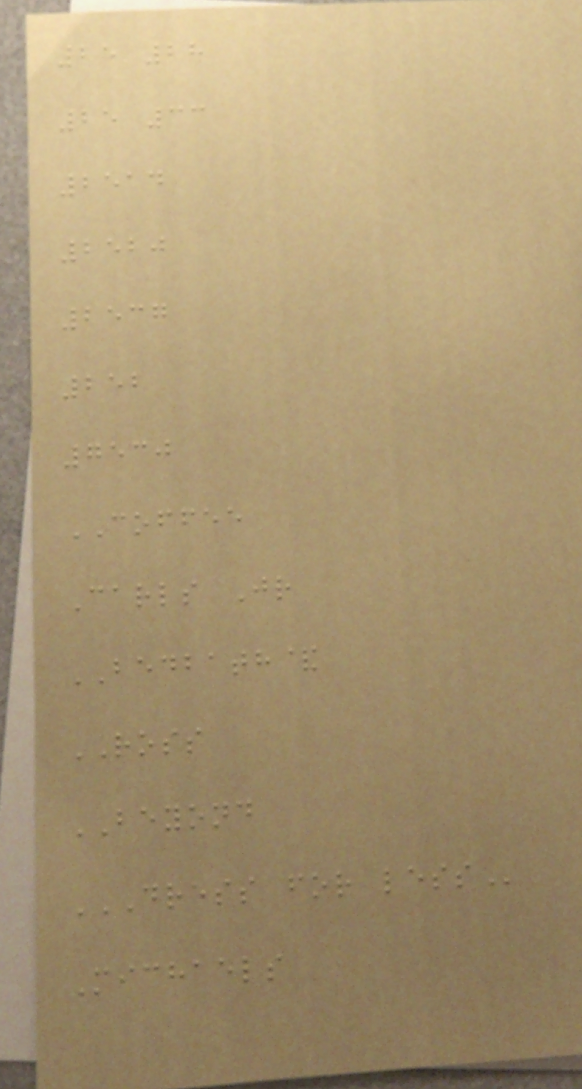25 28
25 33
2514
2520
2537
252
7530
COFFEE
Carls Jr
BEDBATH&
ROSS
BEYOND
DRESS FOR LESS
Michaels
